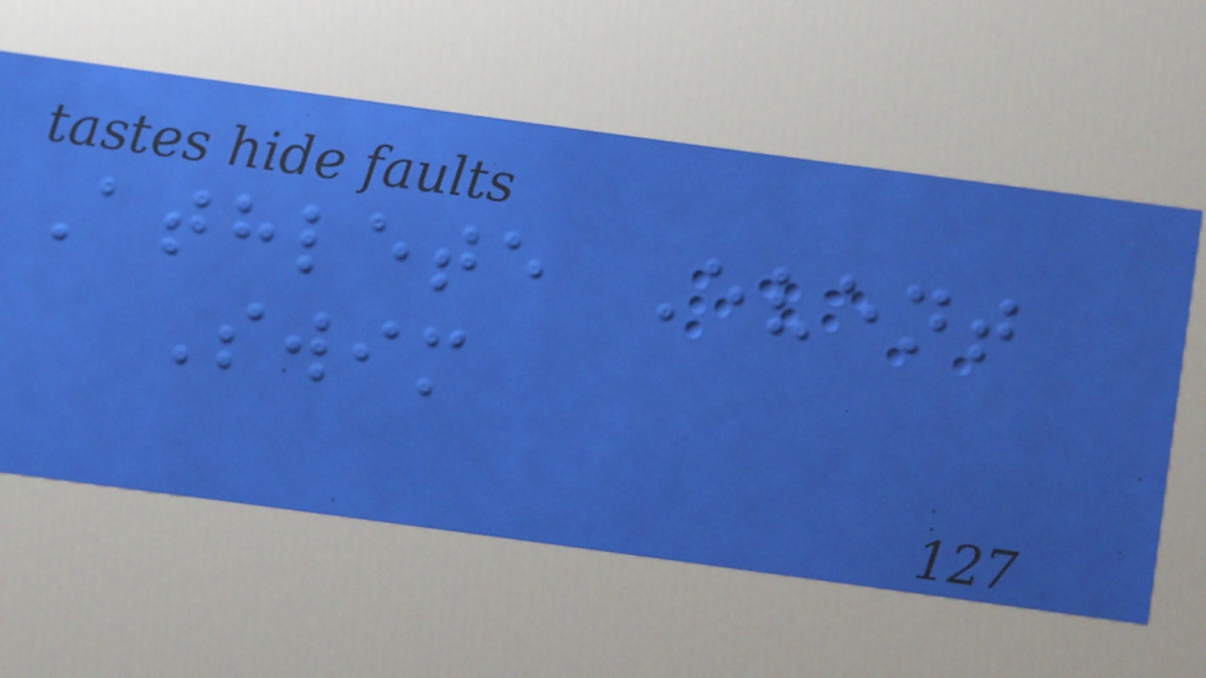Athlete Event
Swim
